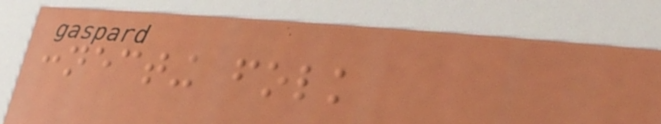connecting folk
